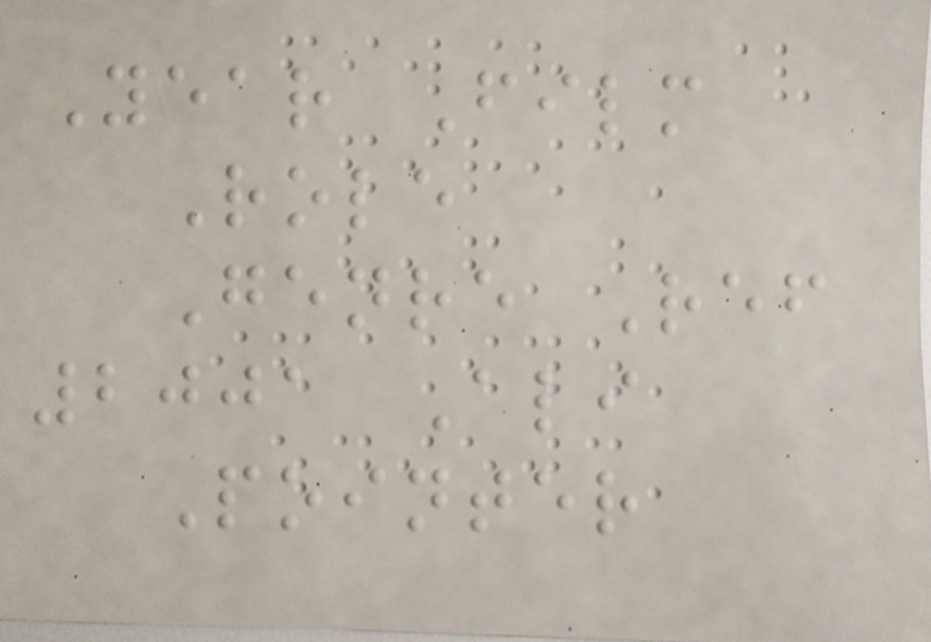Year Film
Role
Genre Ref
2001 Ali
Pointer
